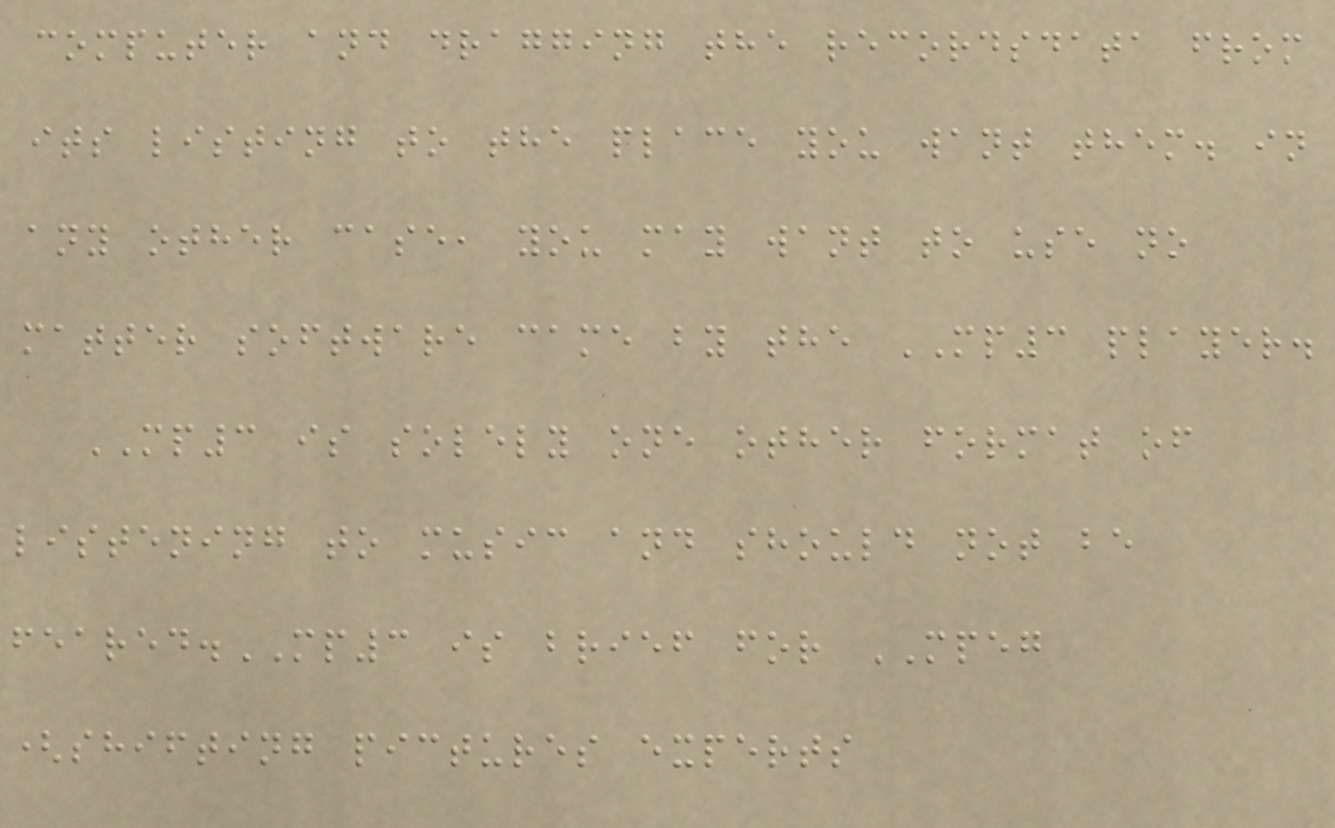computer and dragging the recordsdata from
its listing to the place you want them. in
any other case, you may want to use no
matter software came by the MP3 player.
MP3 is solely one other format of
listening to music and should not be
feared.MP3 is brief for MPEG
(shifting pictures experts
